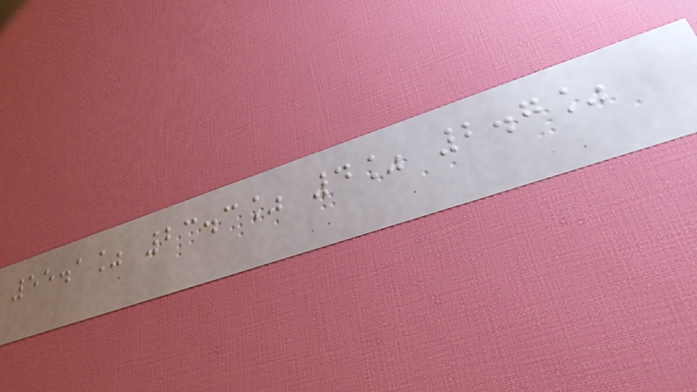55.1% 23.3% 4% 2.7%
